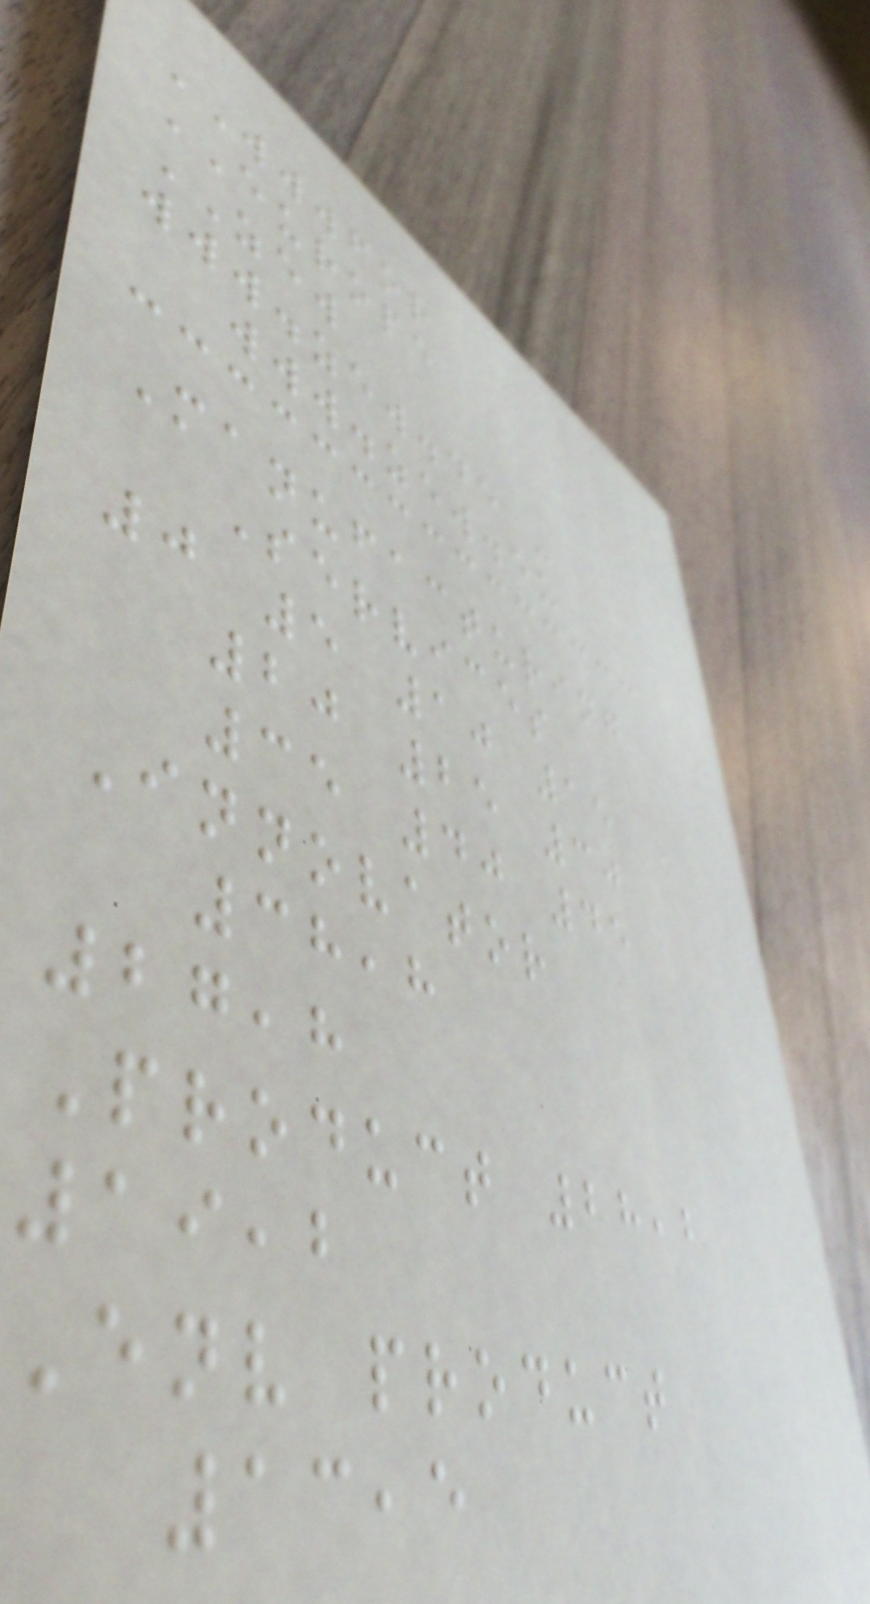WWWFOR
EUROPE
ZEW
www.zew.de -
www.zew.eu
Manufacturing
Services
0 5 10 15
20 25 30
35 40 45
Innovator
38,8
27,8
Product 28,2
19,2
Env product
13,5
